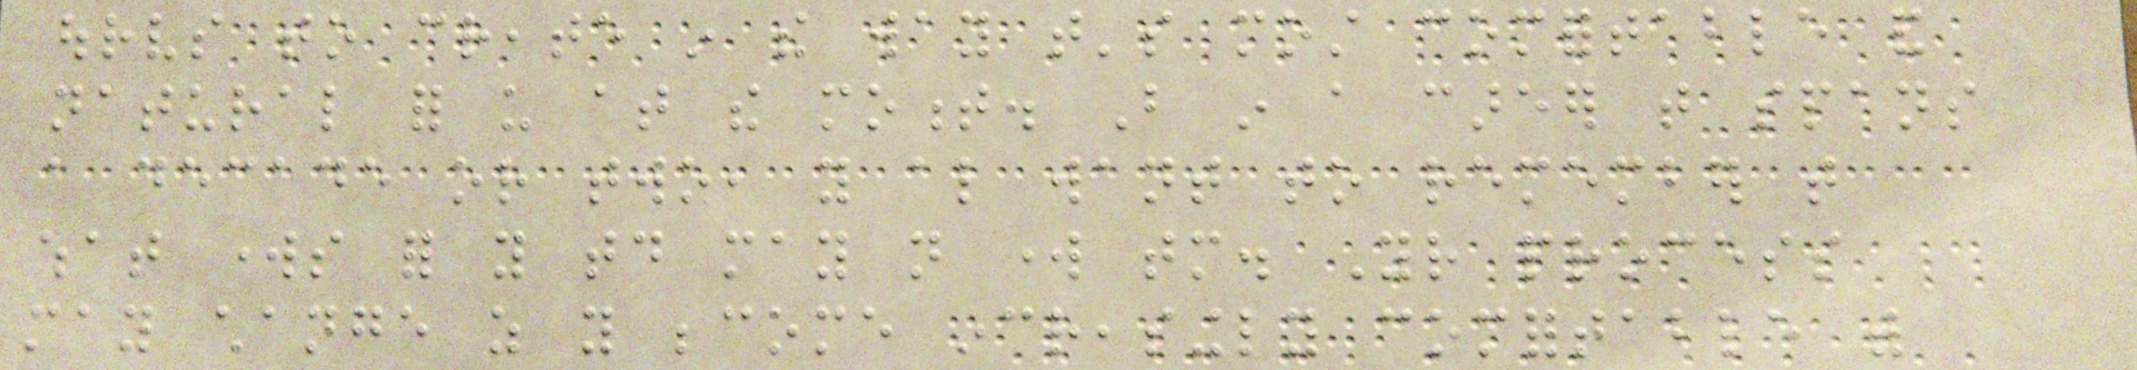ourselves to create in the way that's most comfortable and
natural for us at the moment. But in a career that spans
a decade or two, you also want to remember that
what works for you today may not work tomorrow. Your process
may change as you become increasingly comfortable with
